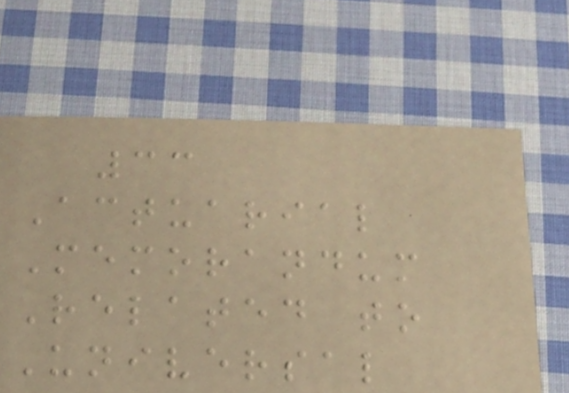33
Actuarial
Memorandum
Related to
Universal
